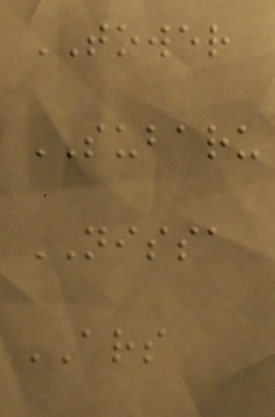TOWER
SUBARU
NISSA
ARS
